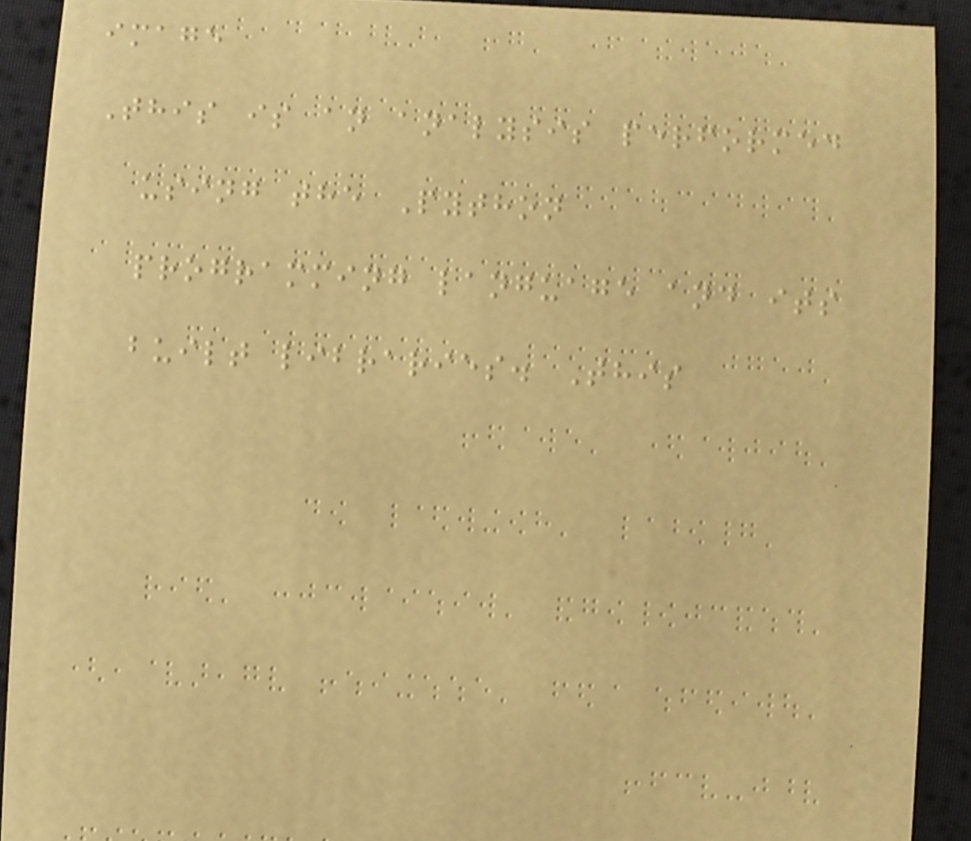image
This is an analysis performed
using the Python
programming language and its
built libraries. This
